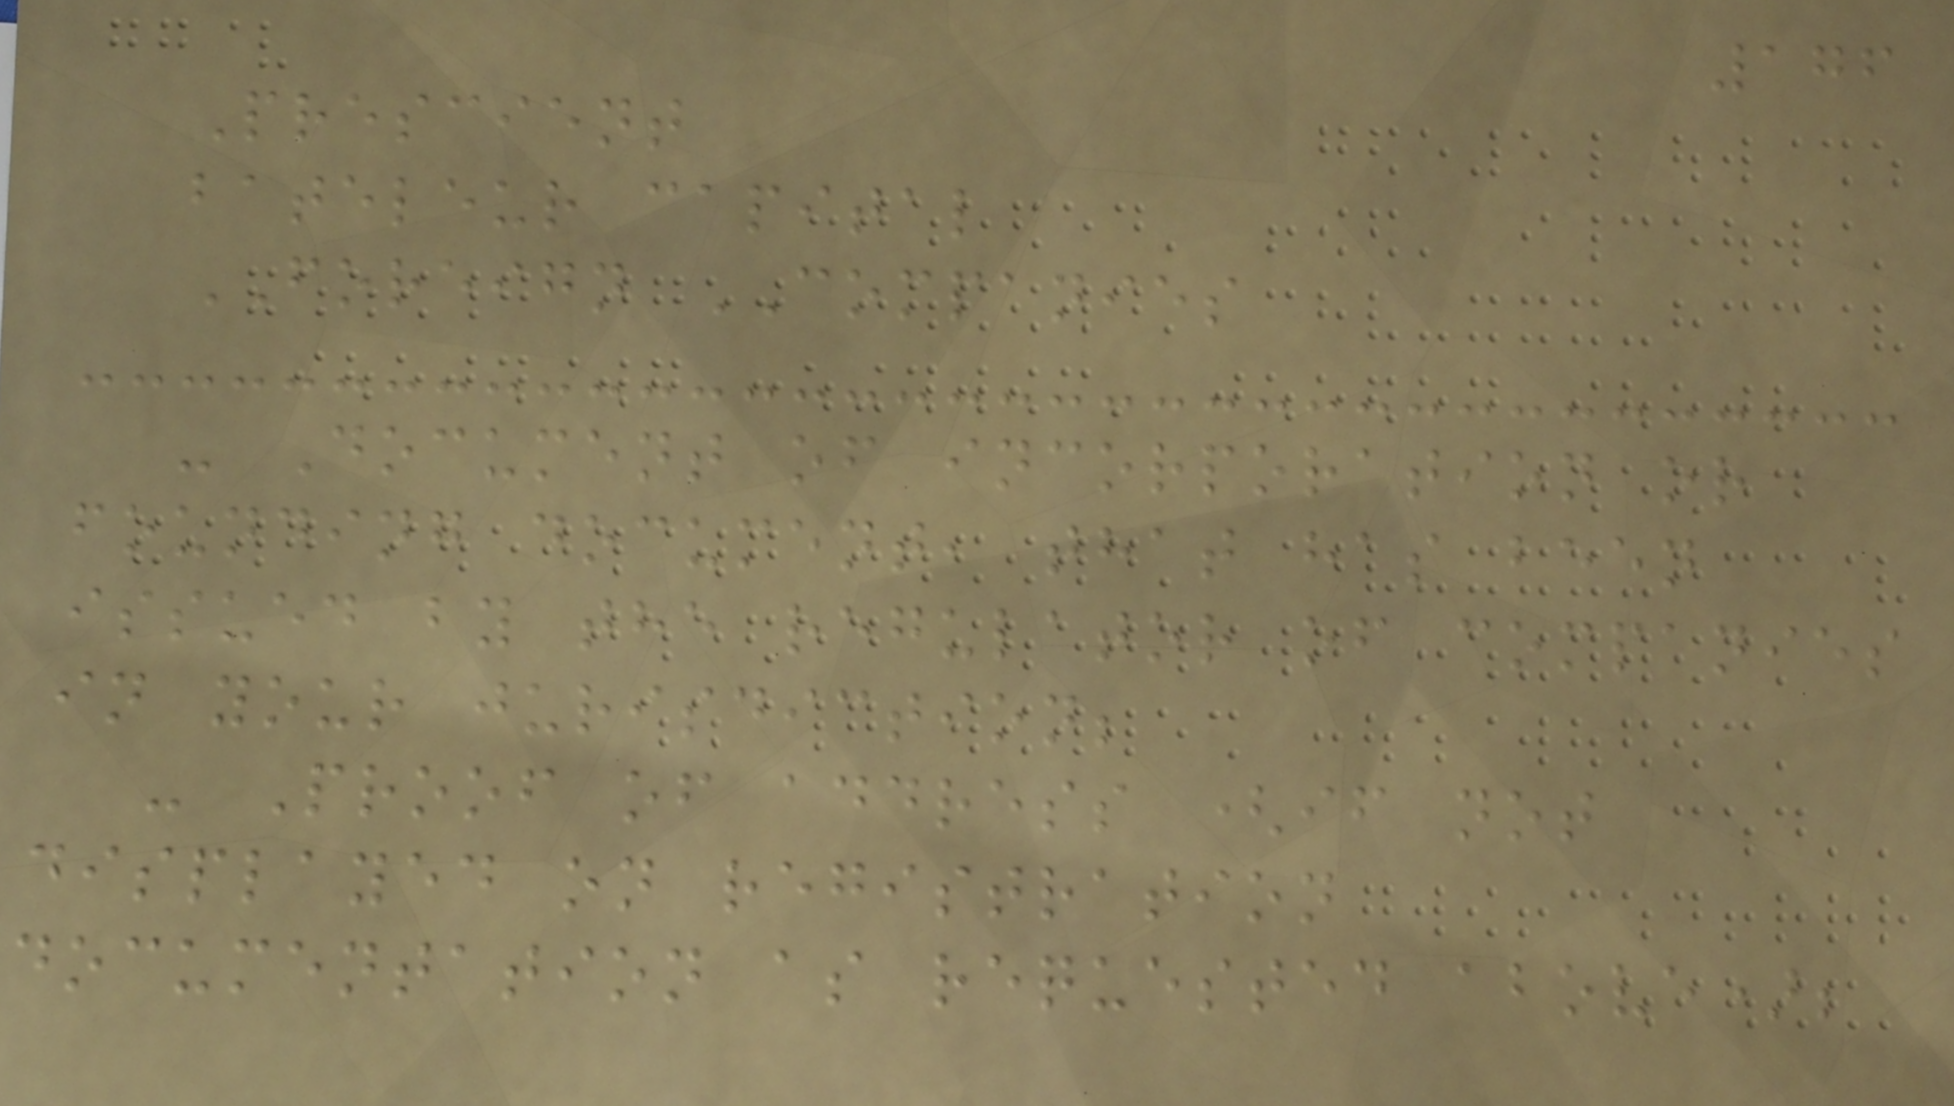176
Prescient
bateleur capital
FOREIGN COMPANIES
- Document of incorporation or
founding document, that has been
issued by the regulator of companies
in your jurisdiction;
- Proof of address (if not
displayed on registration
documentation as requested above);
